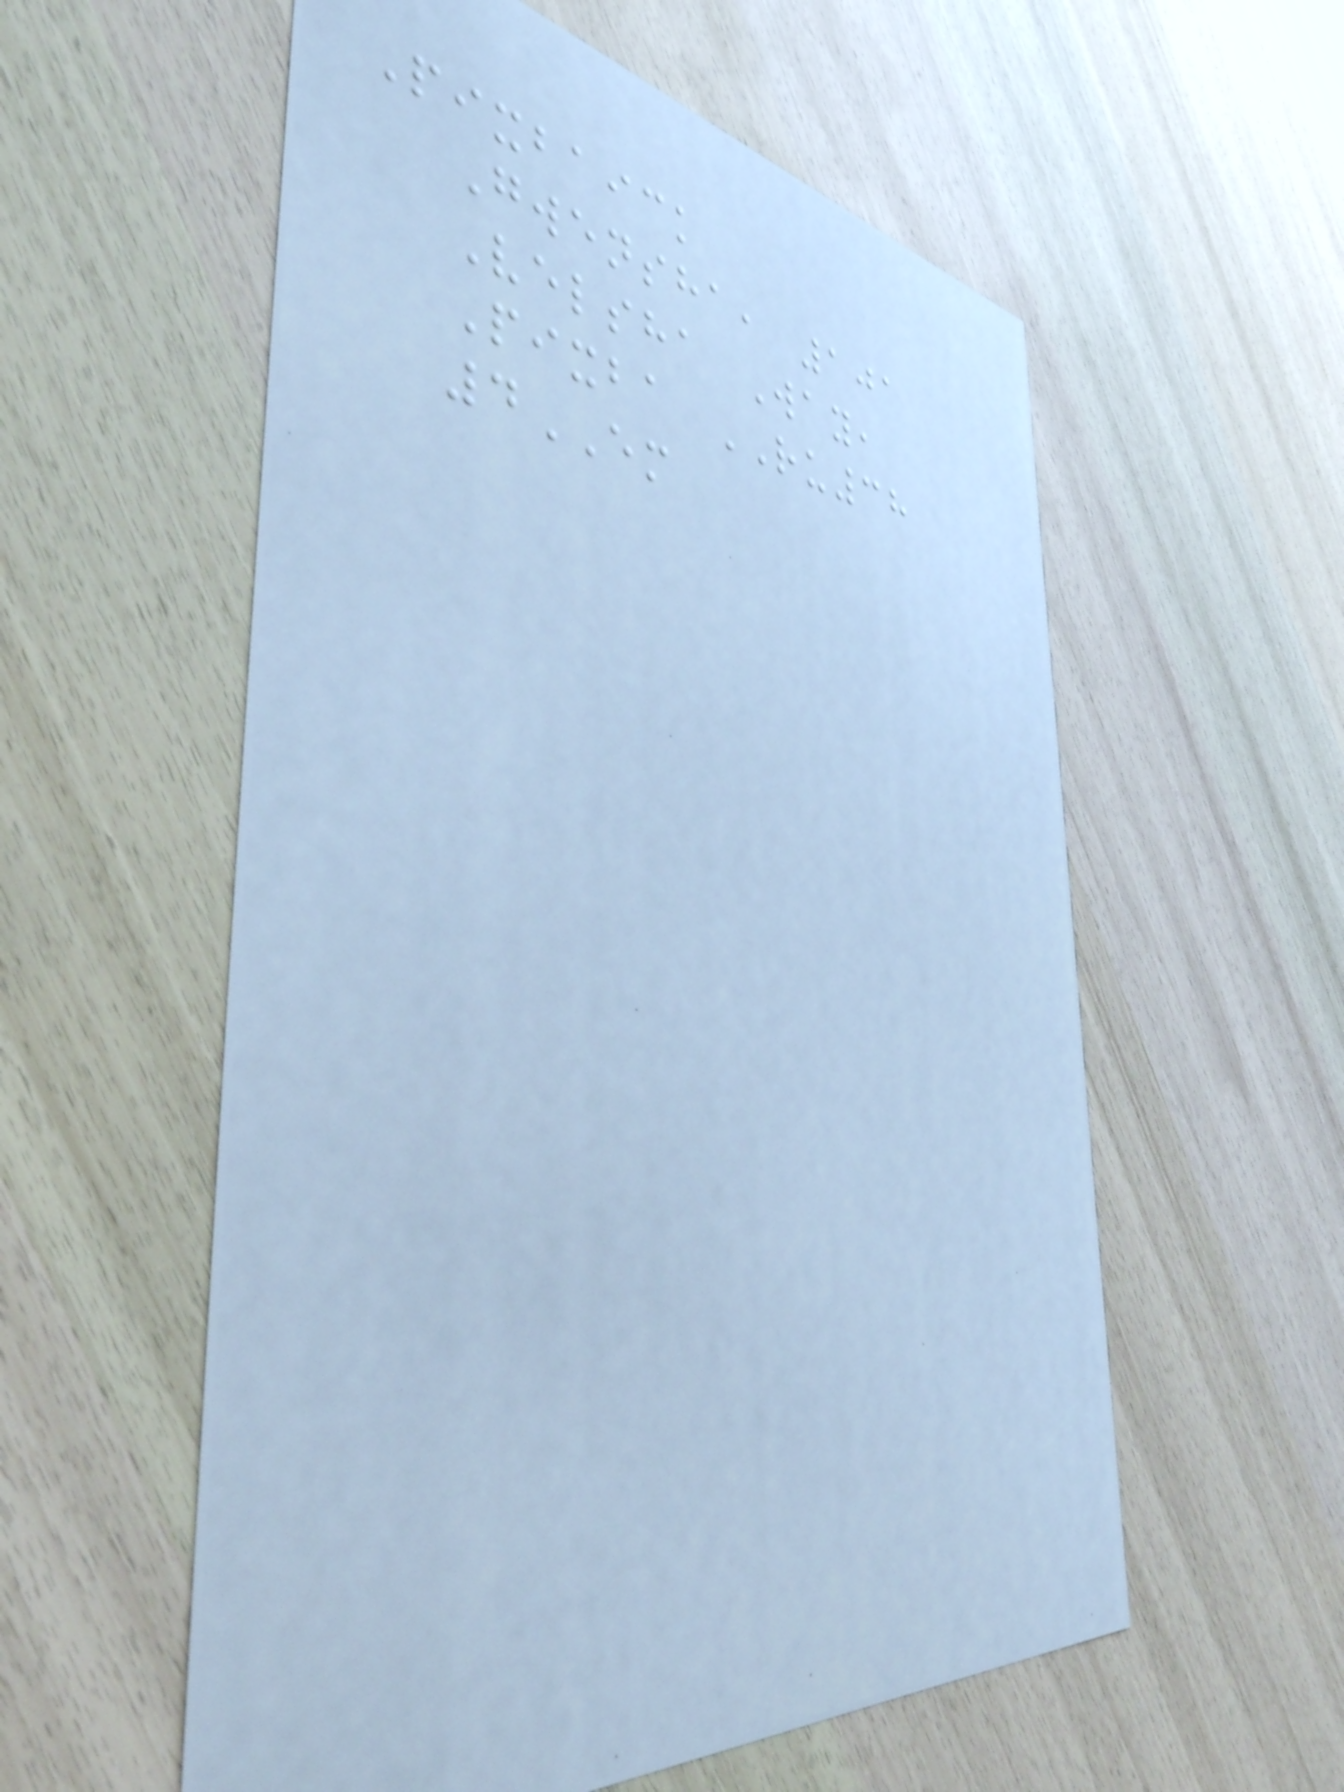Pixbaick
Gwensha, 101
Velsha Way,
Pixba RU38
4EM
